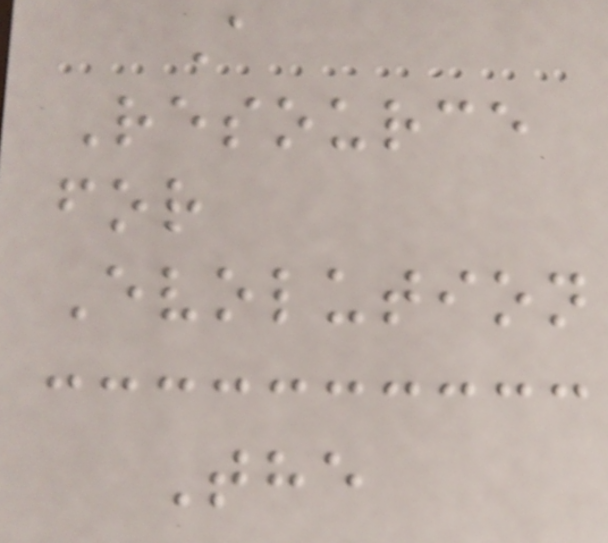A
Resource
for
Evolution
The
